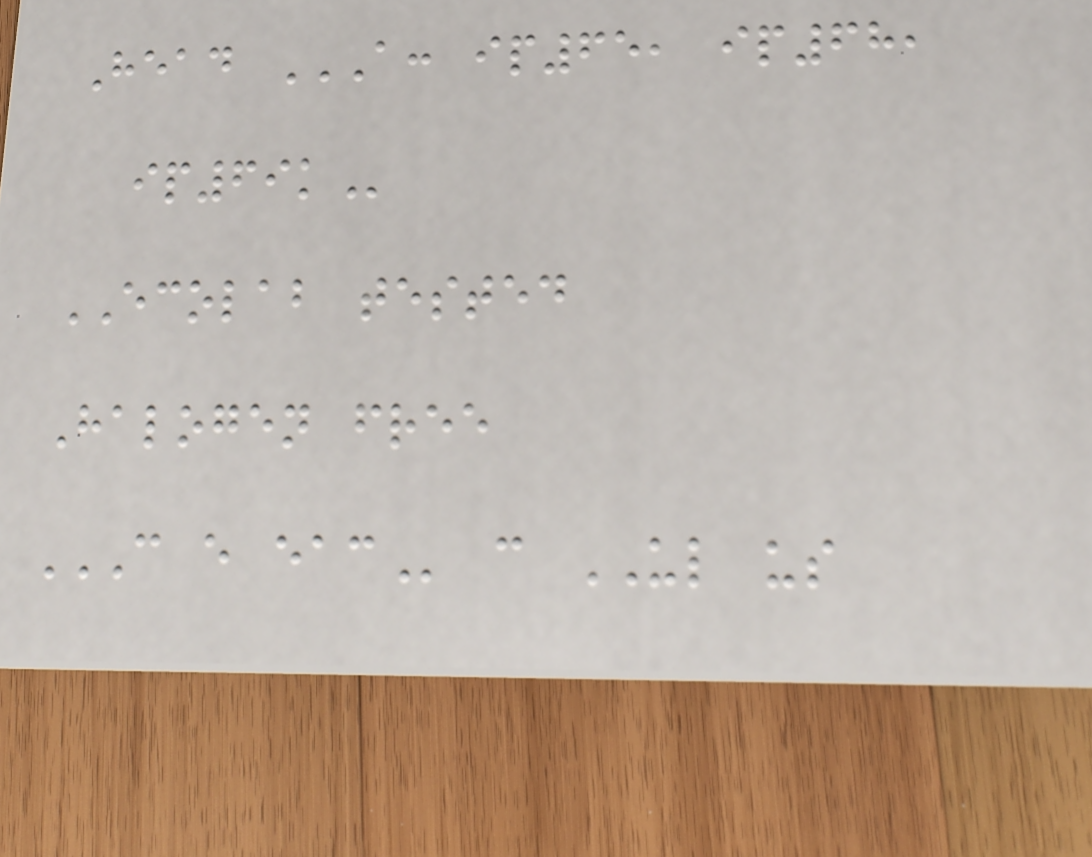Head A: IP65, IP68,
IP69K
ECOLAB tested
Halogen free
C E EAC c UL us
